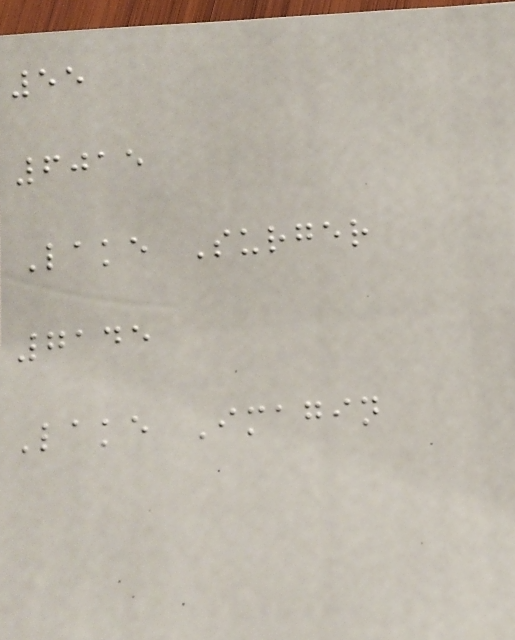55
6015
Lake Surger
7145
Lake Imagin
